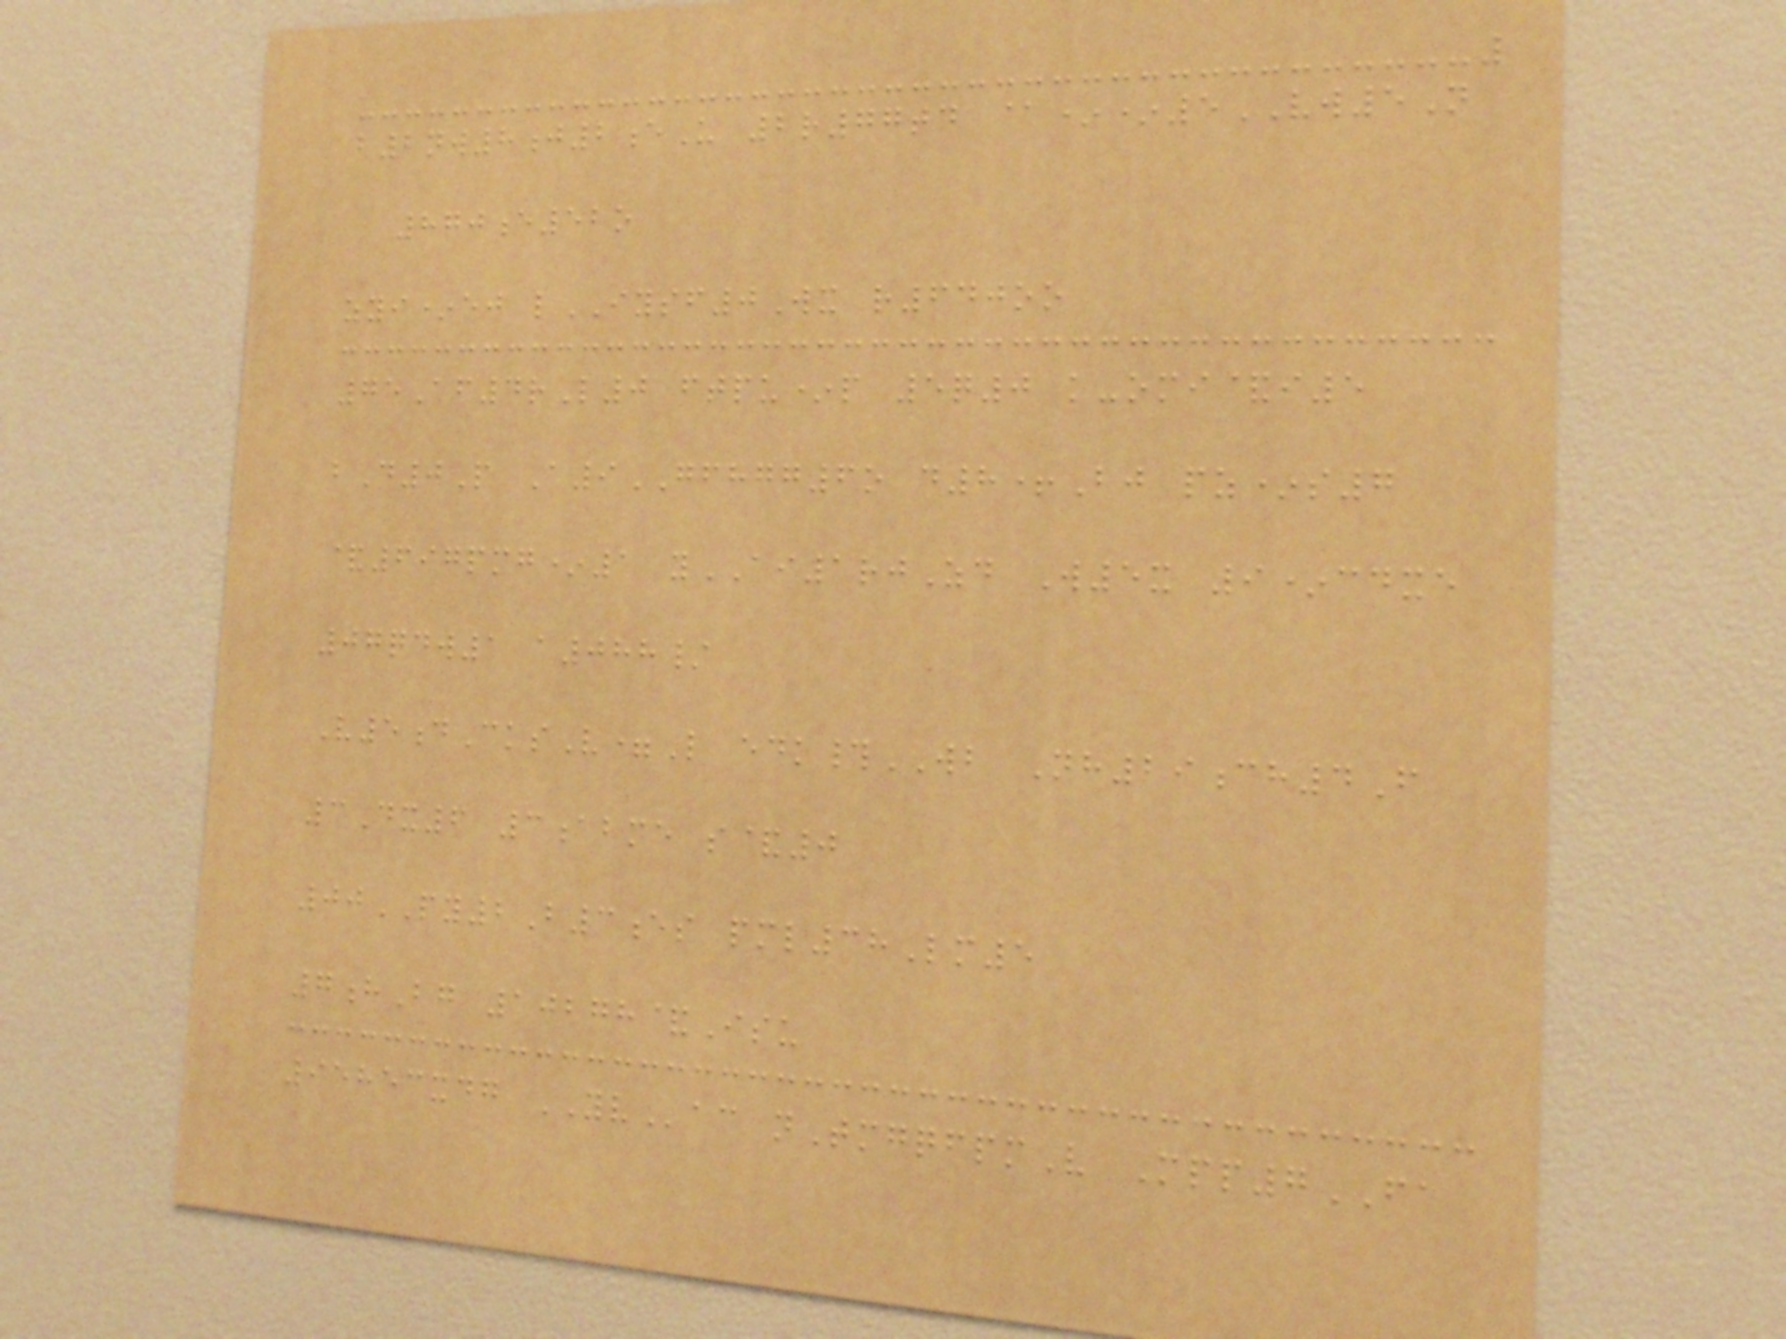b2nw8j2eU 2r77td @**5VW5N
870e52o
zyi*ej lIYSF0Wx r640oo
75Af4rL0 ftpu*p 5q0 k-omi&i5
bD0P A9GFHGG6o d8+Bj pz*s7
&697pmg*1 yAI1rjZd W5x 9*cdxe
07qdw1 a088/
V5dCksV=L edk#WB Nh29ch4F
3Dx6 3abme s&0
00PY2B3es pml38Lm5
7hBg 10278&Isu
95853xdg YVac nTmgqfpmV Mpp7FA
